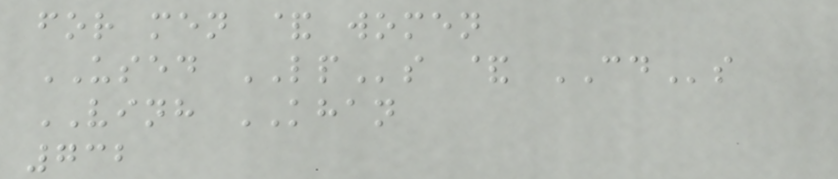for men & women
USED LPs & CDs
VINH KHAN
732
